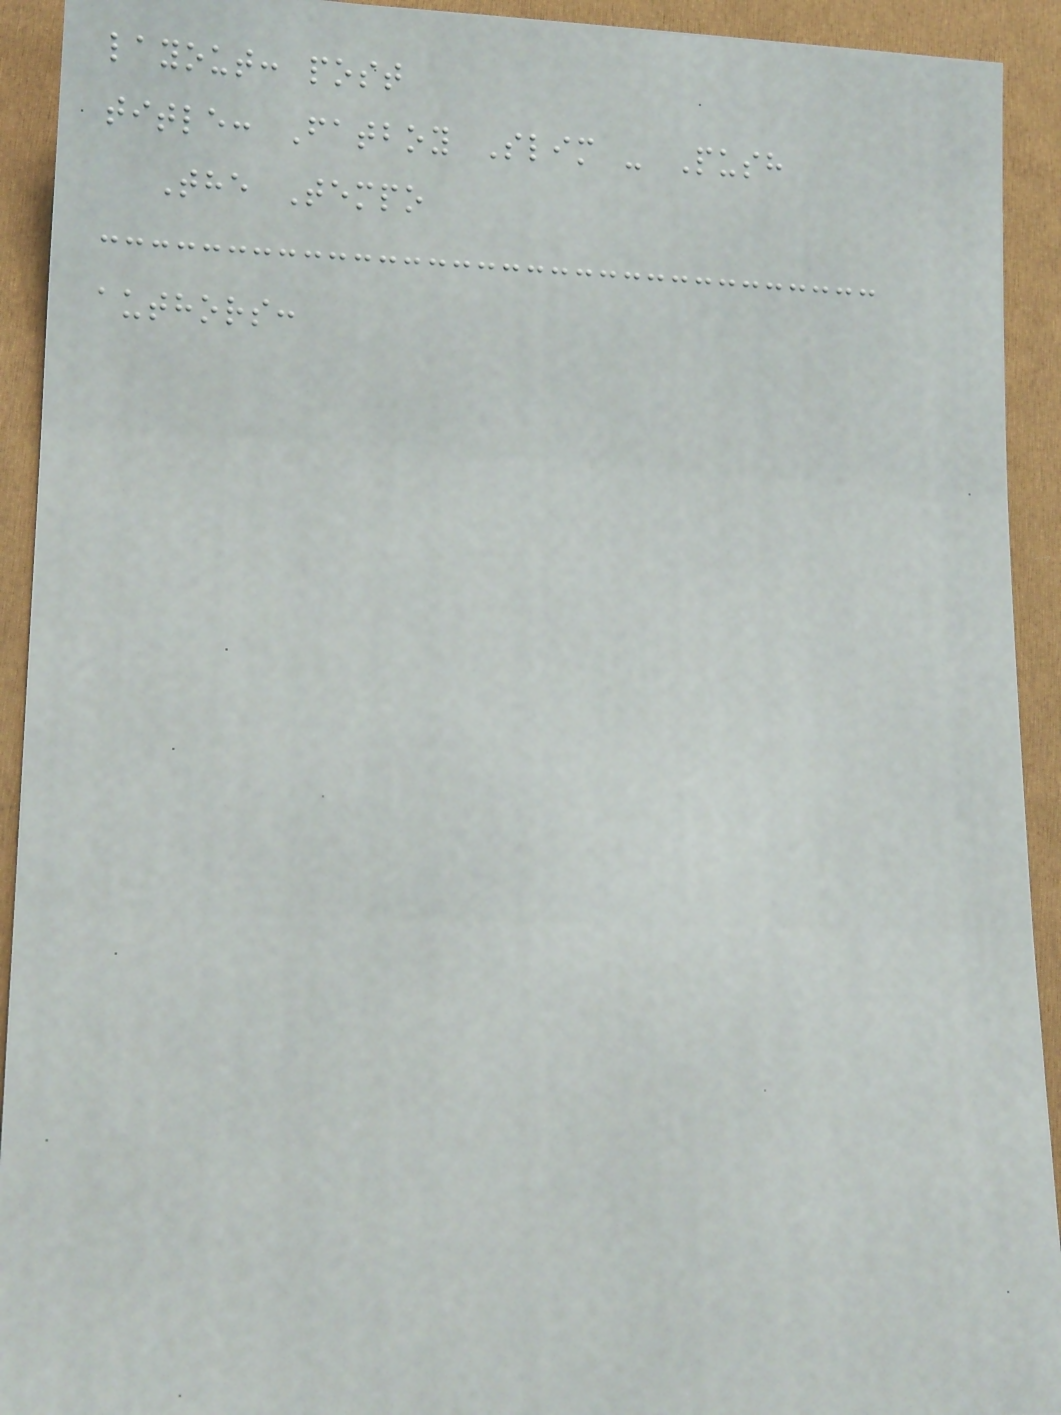layout: post
title: Fatboy Slim - Push
The Tempo
authors:
